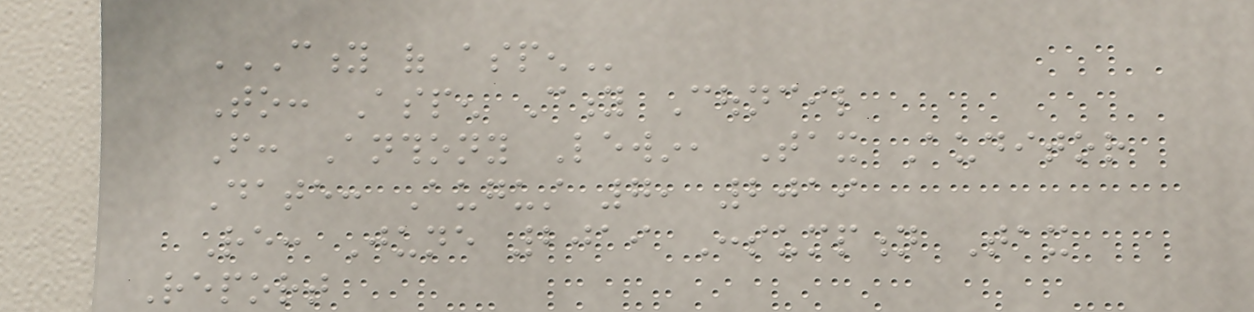CITY OF ASPEN
To: Aspen City Council
From: Anthony Lewin, Tax Auditor
Date: August 7, 2019
Re: June 2019 Consumption Tax
Report
